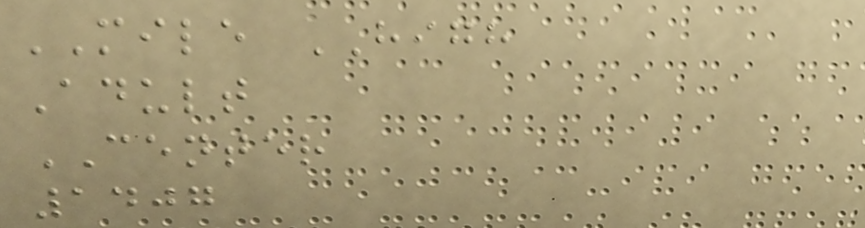MILE HIGH
Adult
CENTER
1407
